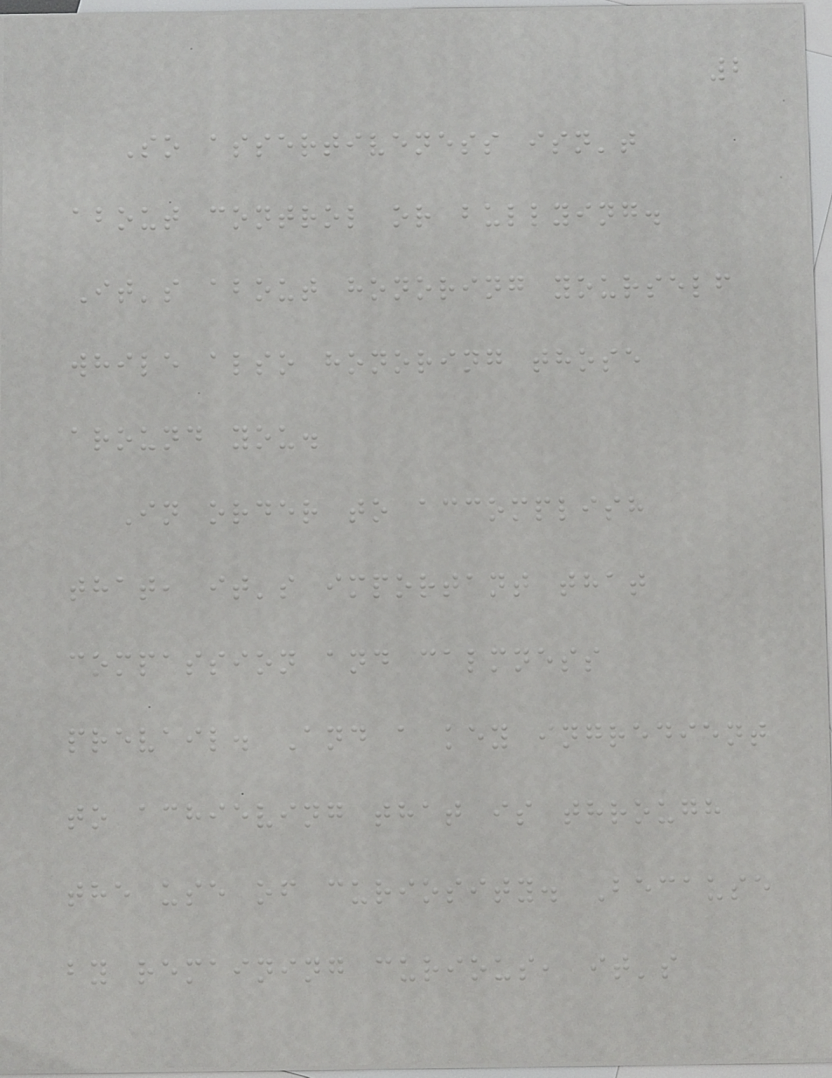2
So assertiveness isn't
about control or bullying.
It's about honoring yourself
while also honoring those
around you.
In order to accomplish
that, it's important that
compassion and calmness
prevail. And a key ingredient
to achieving that is through
the use of curiosity. Because
by remaining curious, it's
